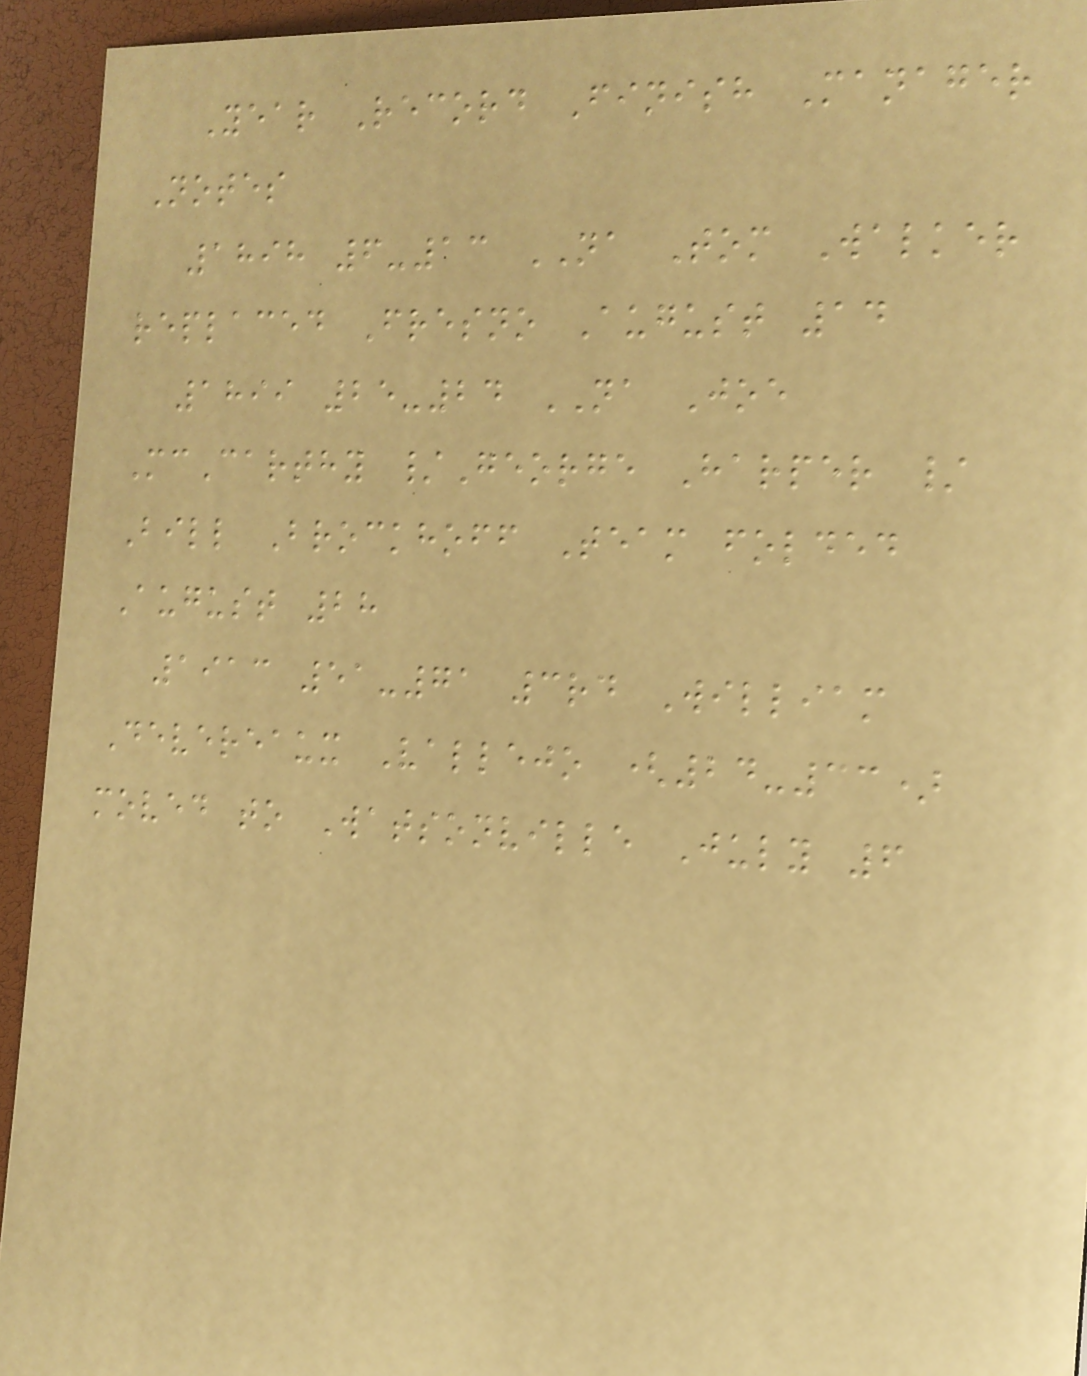Year Record Finish Manager
Notes
1898 6-13 NA Tom Walker
replaced Fresno August 14
1899 25-24 NA Joe
McCarthy /George Harper /
Bill Brockhoff Team folded
August 28
1913 51-71 3rd William
Devereaux Vallejo (24-33)
moved to Watsonville July 6
